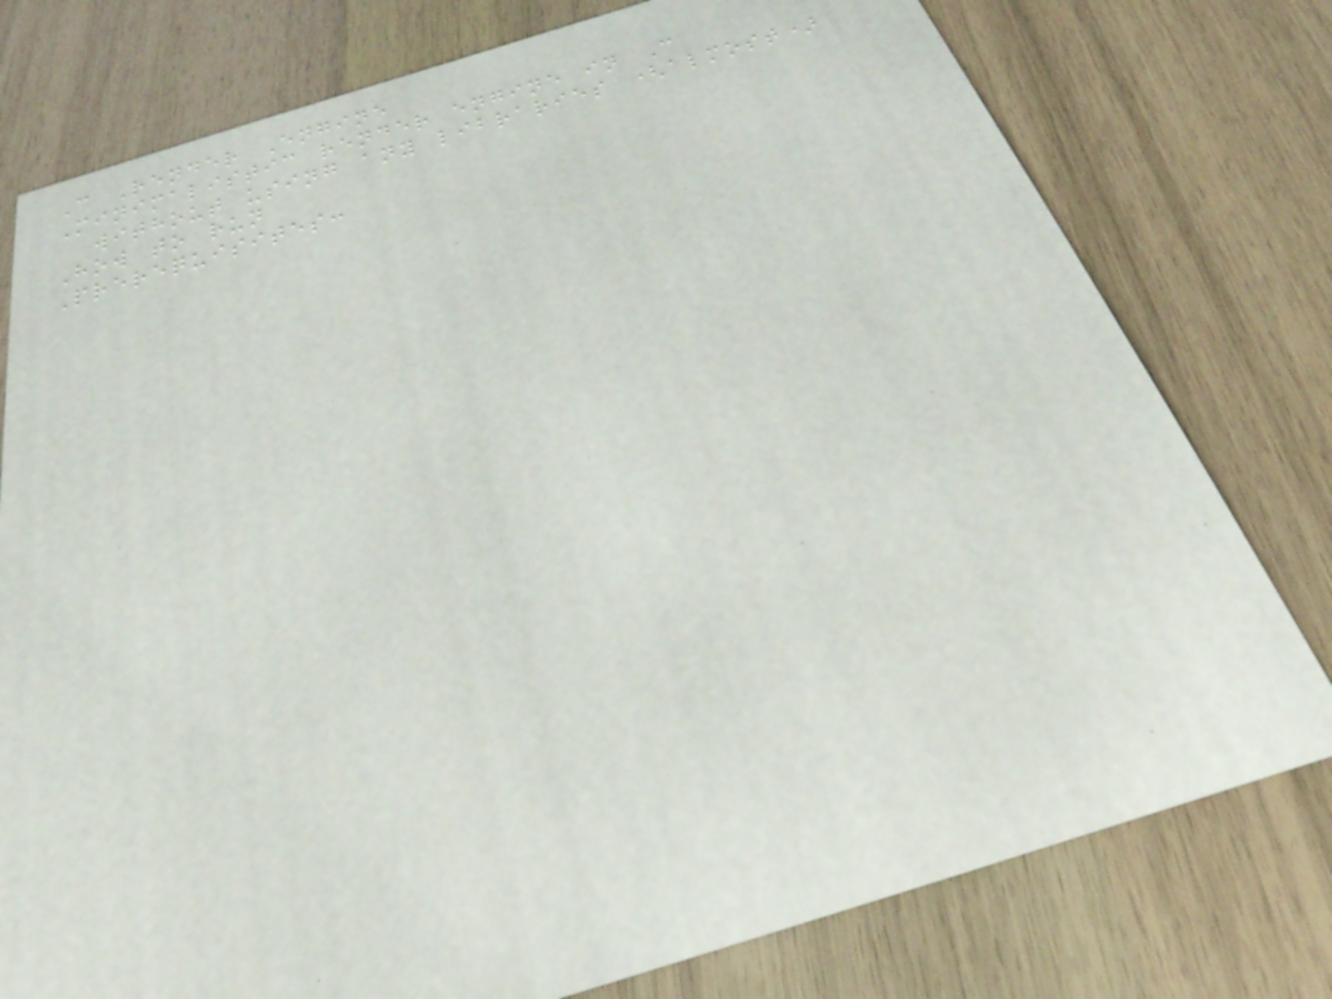C Render Engine
Minimalistic render engine in C
without using any libraries (almost)
How to run
Prerequisites:
